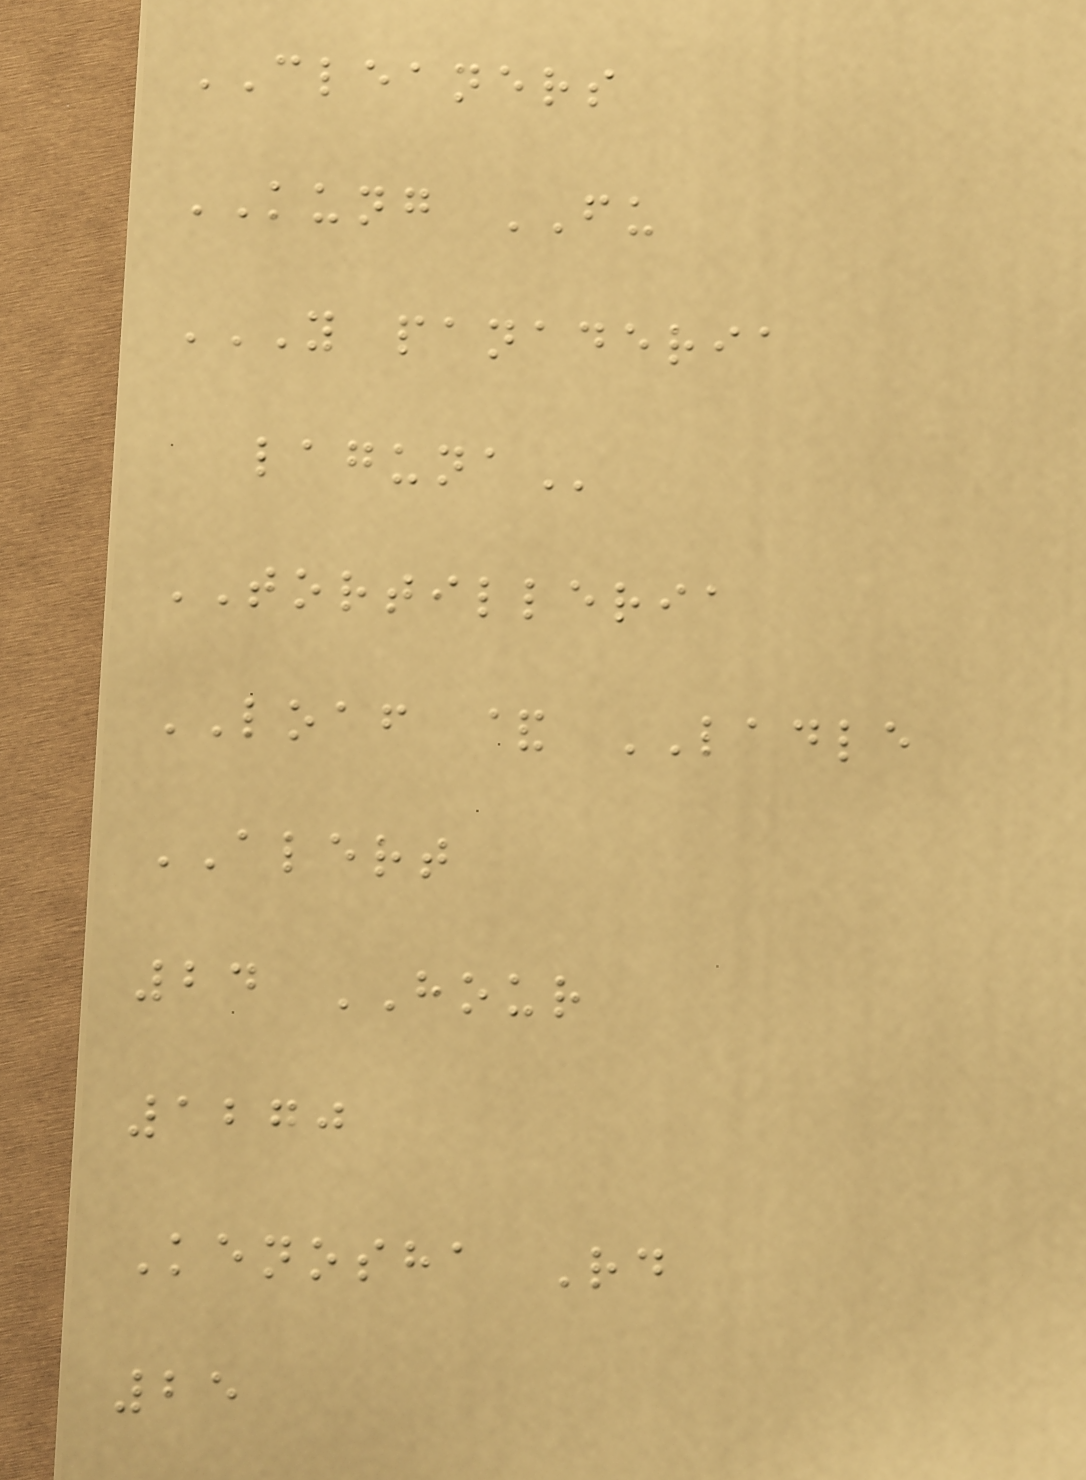CLEANERS
KUNG FU
Y PANADERIA
LAGUNA
TORTILLERIA
LOAF & LADLE
ALERT
24 HOUR
1270
Kenosha Rd
25
